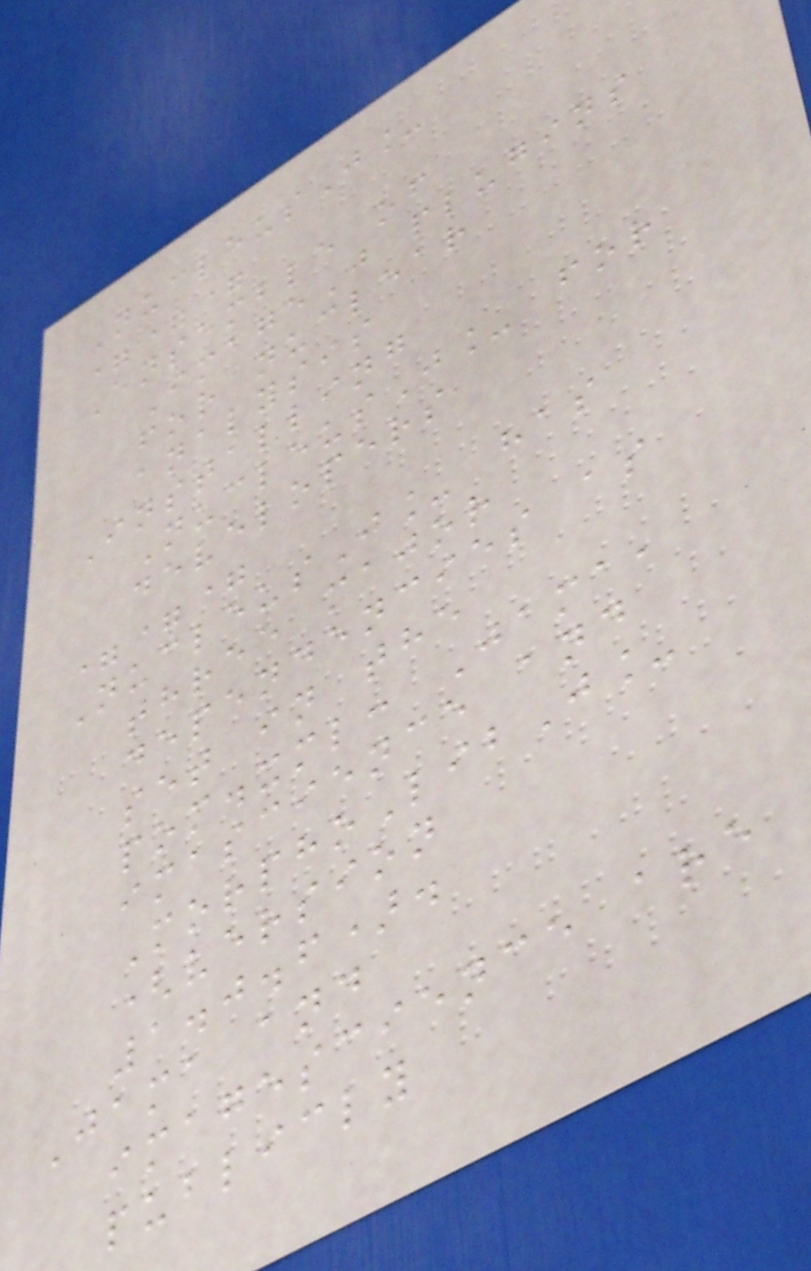NucleusJ_
===
Ensemble of
ImageJ plugins
for nuclear
analysis
Installing
NucleusJ_ for
developers
===
NucleusJ_ has
three major
dependencies as
set in the
pom.xml: Jama,
imascience and
MorphoLibJ_
(version
1.0.6).
Jama and
imagescience are
publicly
